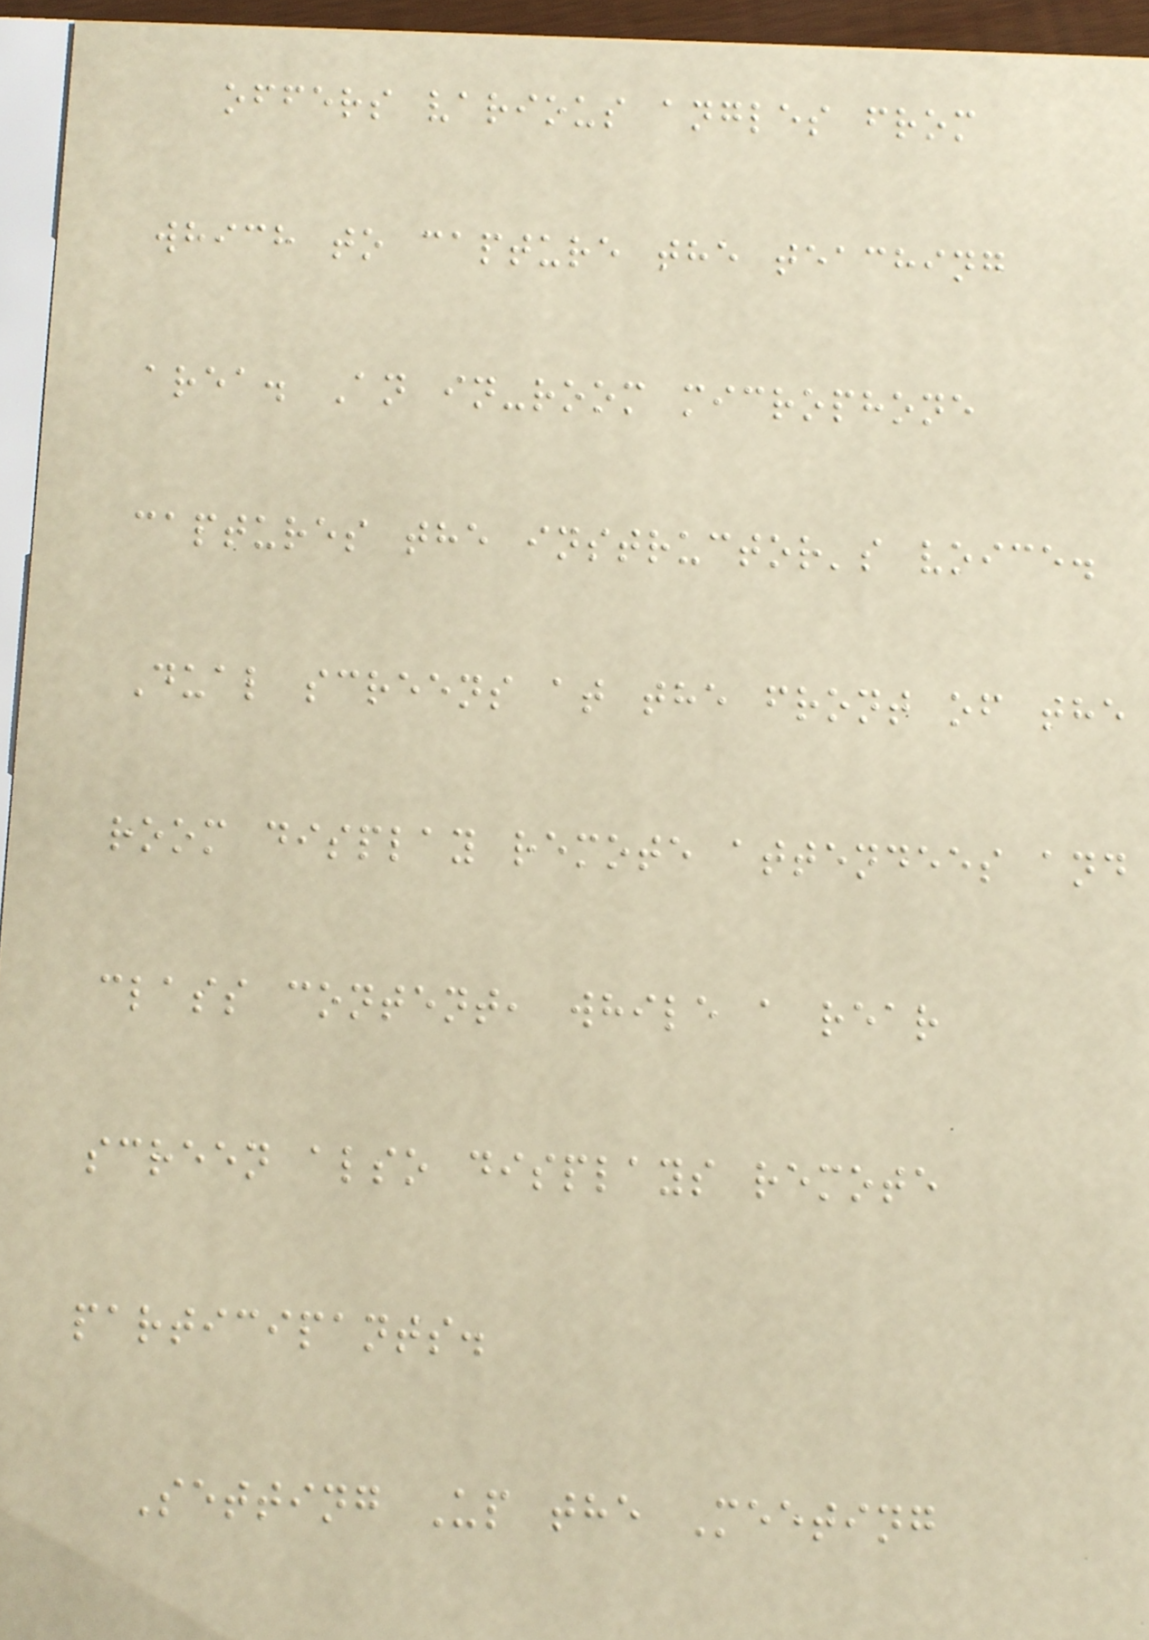offers various angles from
which to capture the teaching
area. An in-room microphone
captures the instructor's voice.
Dual screens at the front of the
room display remote attendees and
class content, while a rear
screen also displays remote
participants.
Setting Up the Meeting
